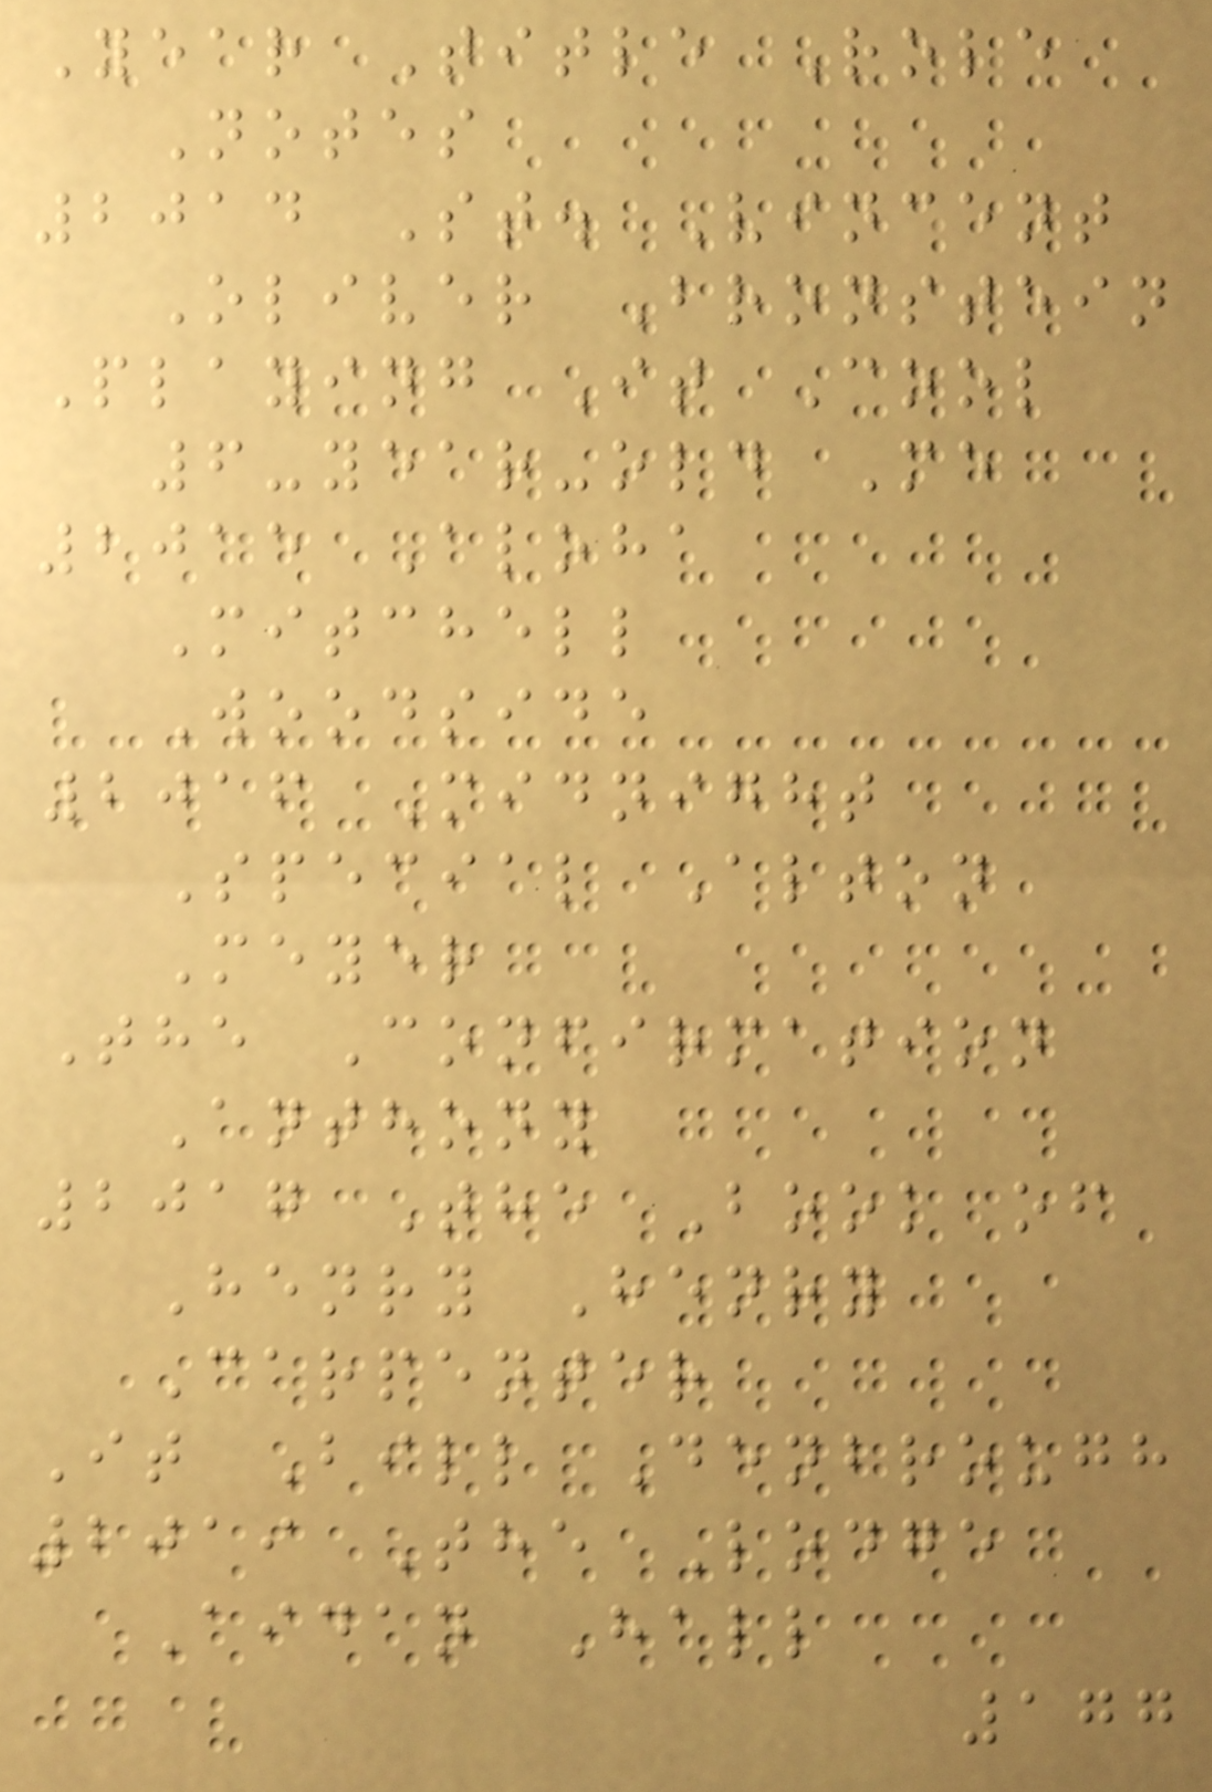Year Title Role
Notes
2014 St. Vincent
Oliver Bronstein
Playing It Cool
6-year-old Me
2015 Aloha
Mitchell
Woodside
2016 Midnight
Special Alton
Meyer
The Confirmation
Anthony
2017 The Book of
Henry Henry
Carpenter
It Bill Denbrough
2019 The Lodge
Aidan Hall
177
